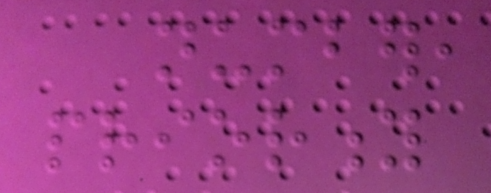number,
priority
